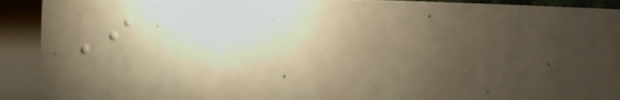I
